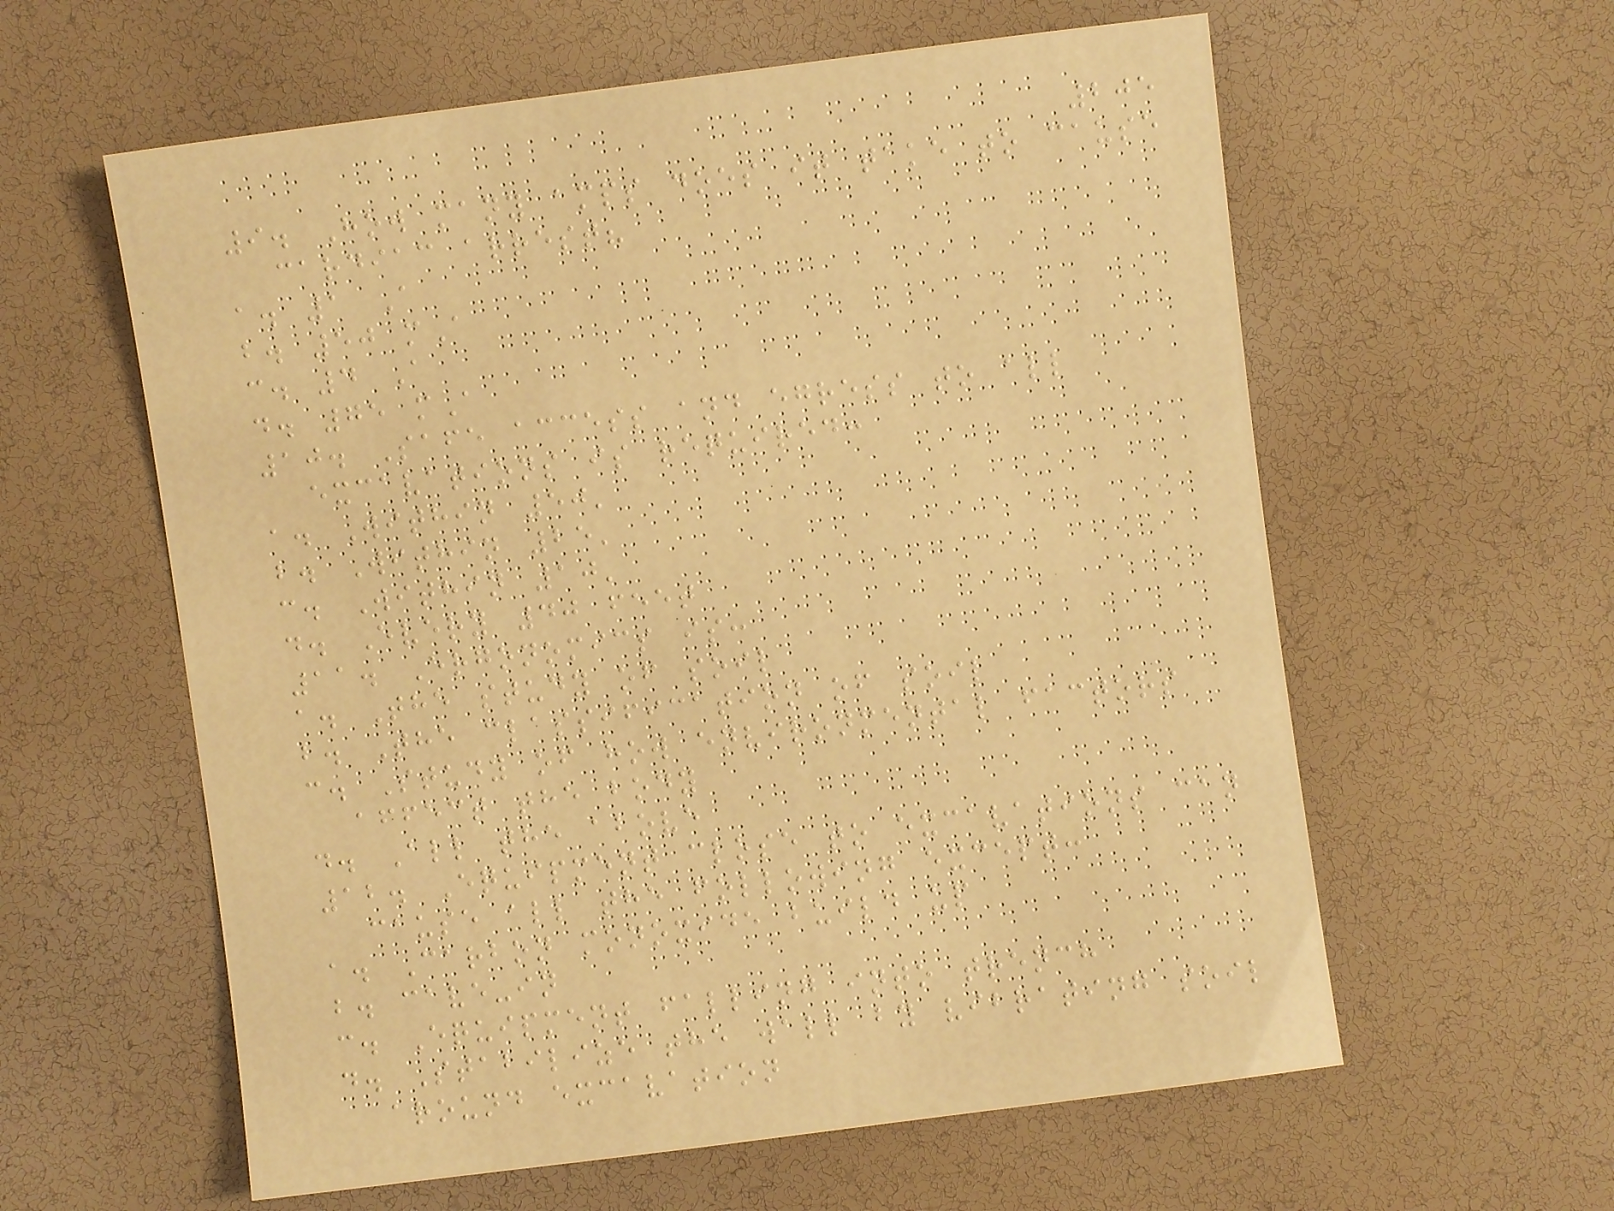205
9. How many amps does it take to cause
cardiac arrest?
a. 1 A
b. 50 mA
c. 4 A
d. 75 mA
10. Safe access and egress to all
excavations is required:
a. Within 50'
b. Within 25'
c. Within 10'
d. Every 40 feet
11. Ergonomics is:
a. The study of soil
b. The classification of soil
c. Study of how environmental factors
affect the body
d. All the above
12. Equipment close to excavations can
cause all the following except:
a. Carbon monoxide build up
b. cave-in
c. Equipment falling into trench
d. Stabilize the wall by vibrating soil
around excavation
